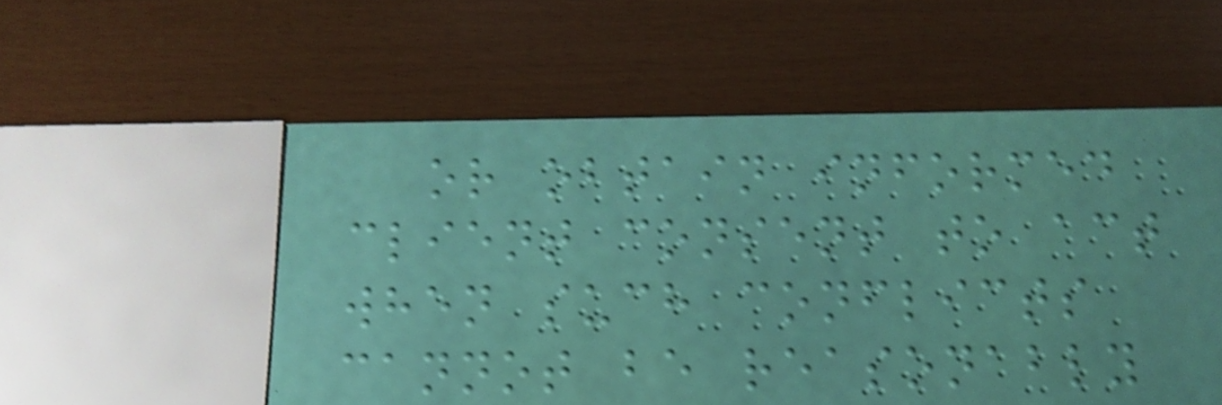or obtain informed
client consent to act
when such conflicts
cannot be reasonably
